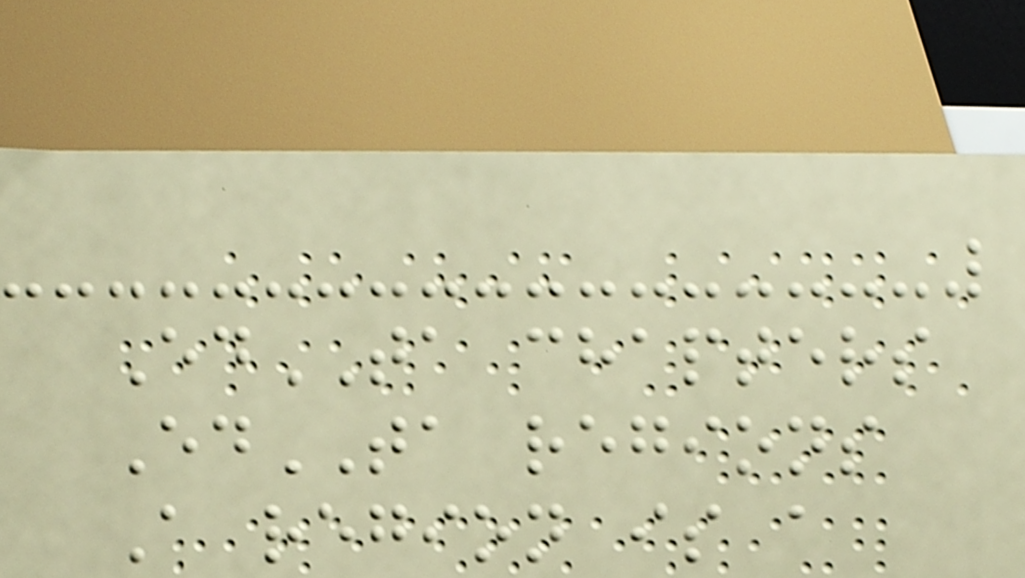EdTA chapters
EdTA regions
A region is a
